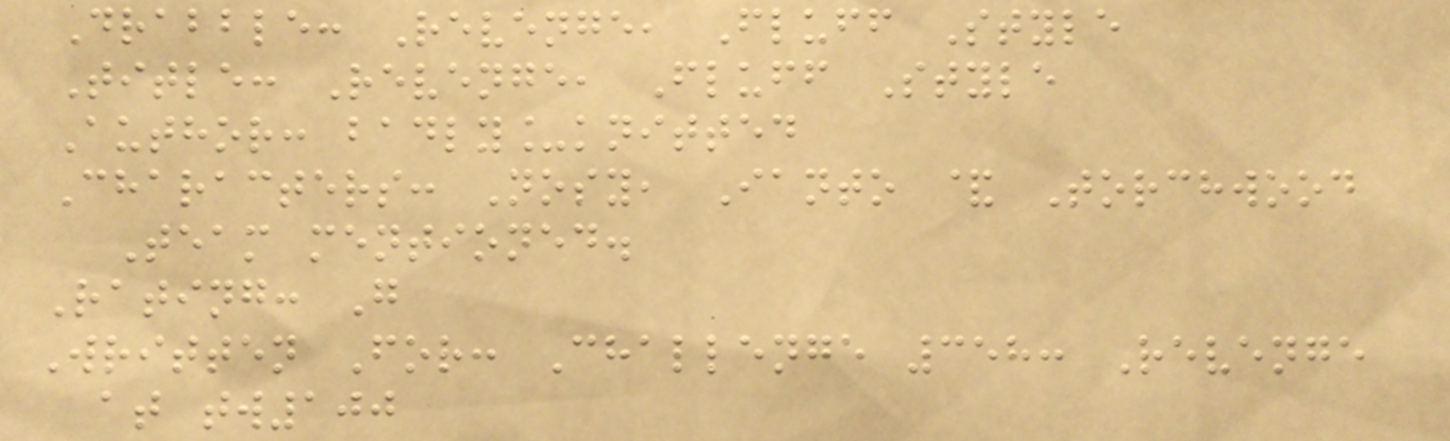Drabble: Revenge, Fluff Style
Title: Revenge, Fluff Style
Author: badly_knitted
Characters: Nosy, Ianto & Torchwood
Team mentioned.
Rating: G
Written For: Challenge 358: Revenge
at tw100
